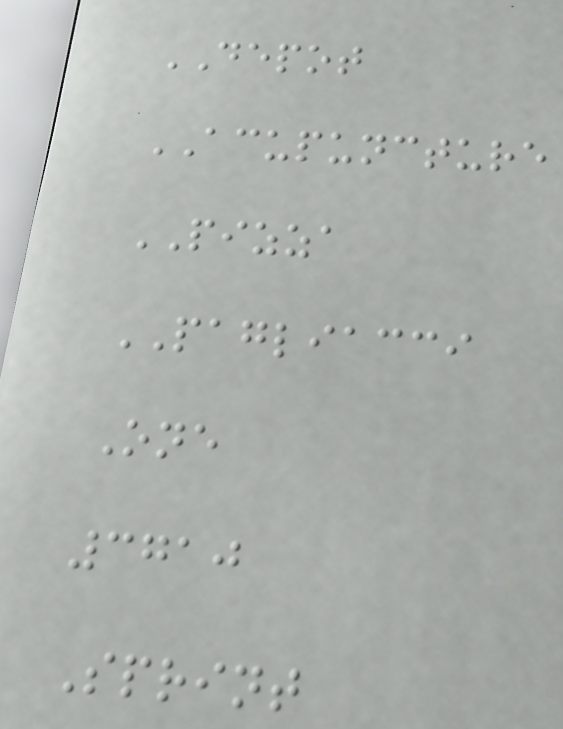DEPOT
ACUPUNCTURE
PIZZA
PAGLIACCI
One
3710
Sprint
